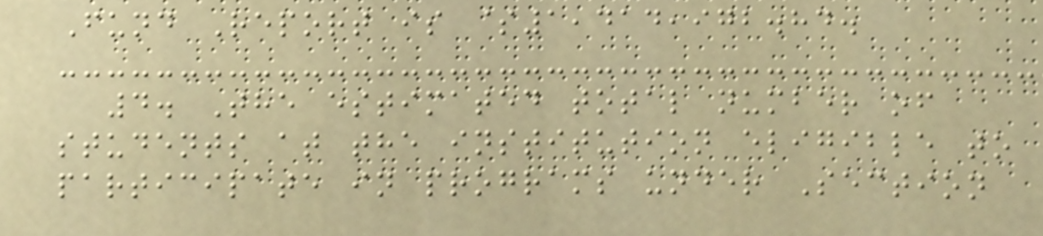Fund Report is $1,414,972.84.
4. The estimated total number of
students at the institution eligible to
participate in programs under Section
